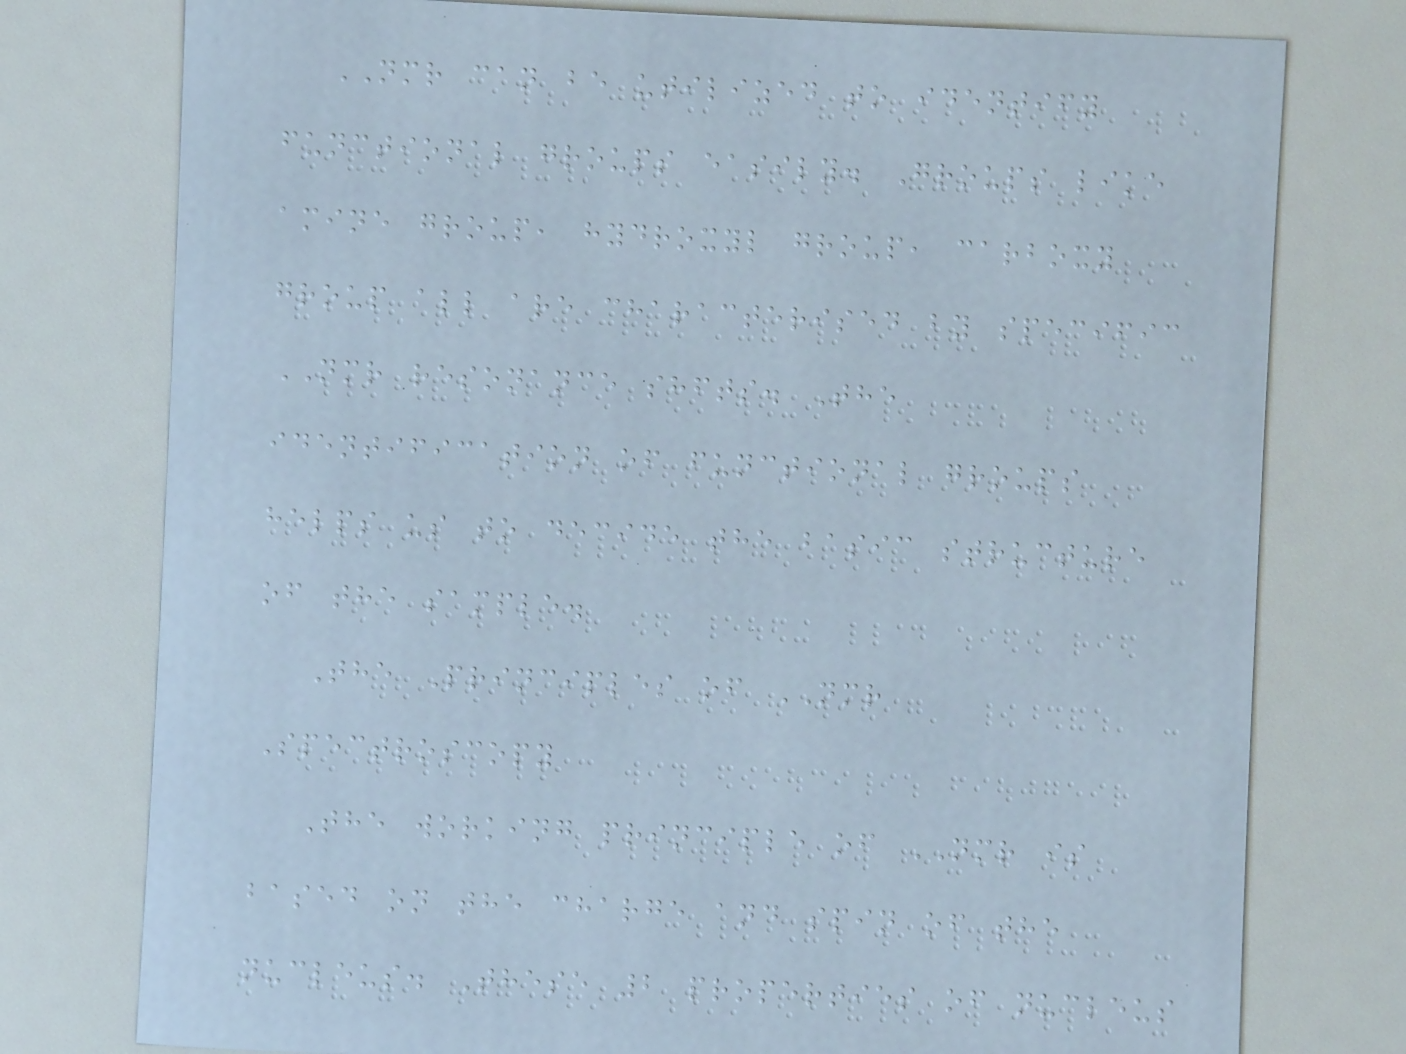NMR can be utilized to identify
functional groups easily. Groups like
amine group, hydroxyl group, carboxy
group all are characterised by specific
NMR resonance shfts. The
identification of functional groups
helps us to decide the basic structure
of the sample.
The Principles of NMR
Spectroscopy
The working principle of NMR is
based on the charge and spin of the
nucleus. These 2 properties of nucleus
